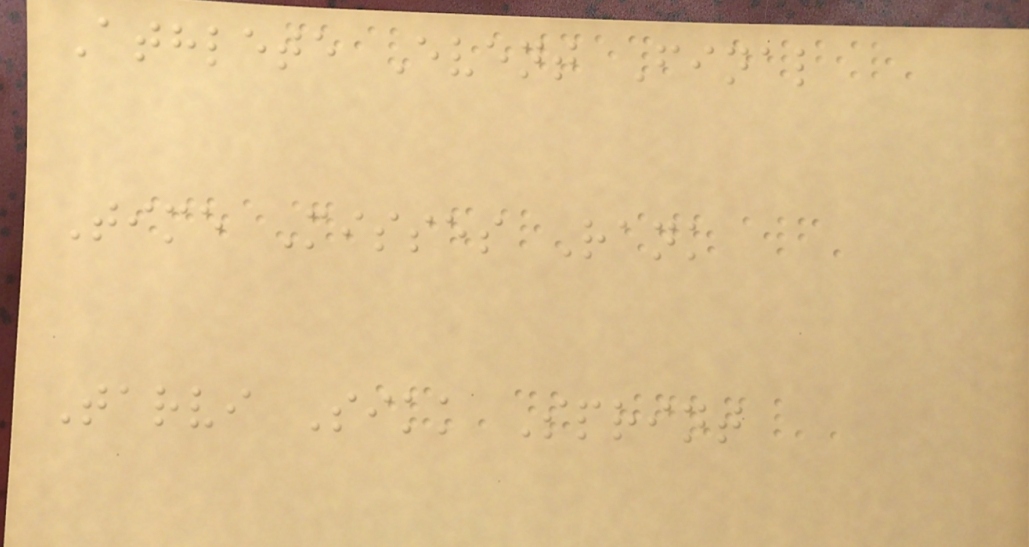Athlete Event Final
Time Misses Rank
Tarvi Sikk Sprint
